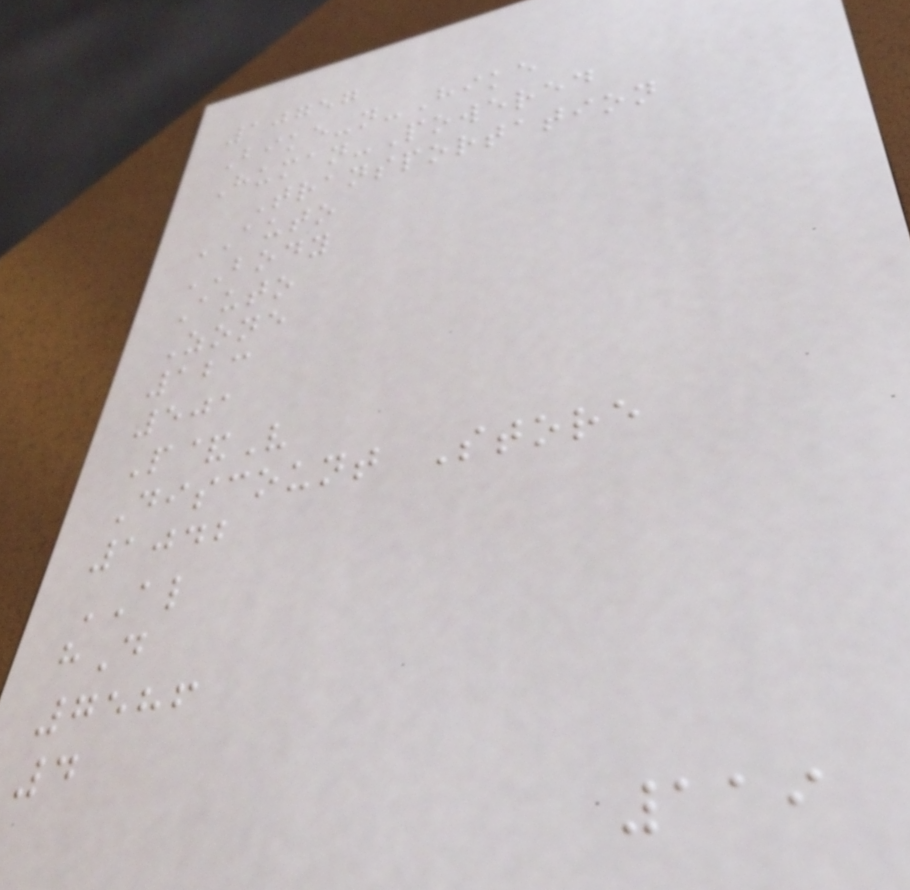10757
Bike-n-Hike
Human-Powered
Transportation
AUTO
BODY
Auto
Zone
123
501
P&V
Discount Store
1042
AL
hD
7586
4
119
